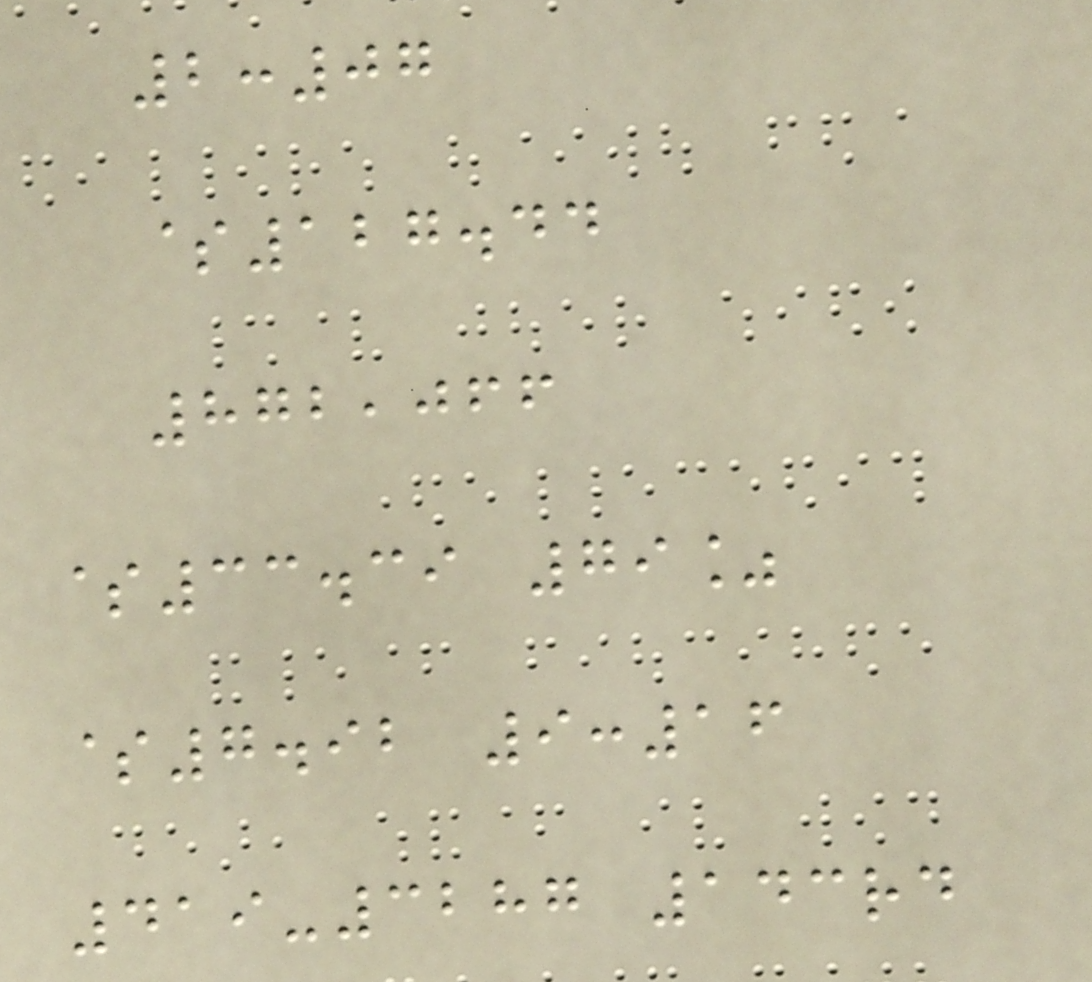2:07
$127.44
872,066
$33.39 79%
$7.92 9:16
419-3287 143rd
